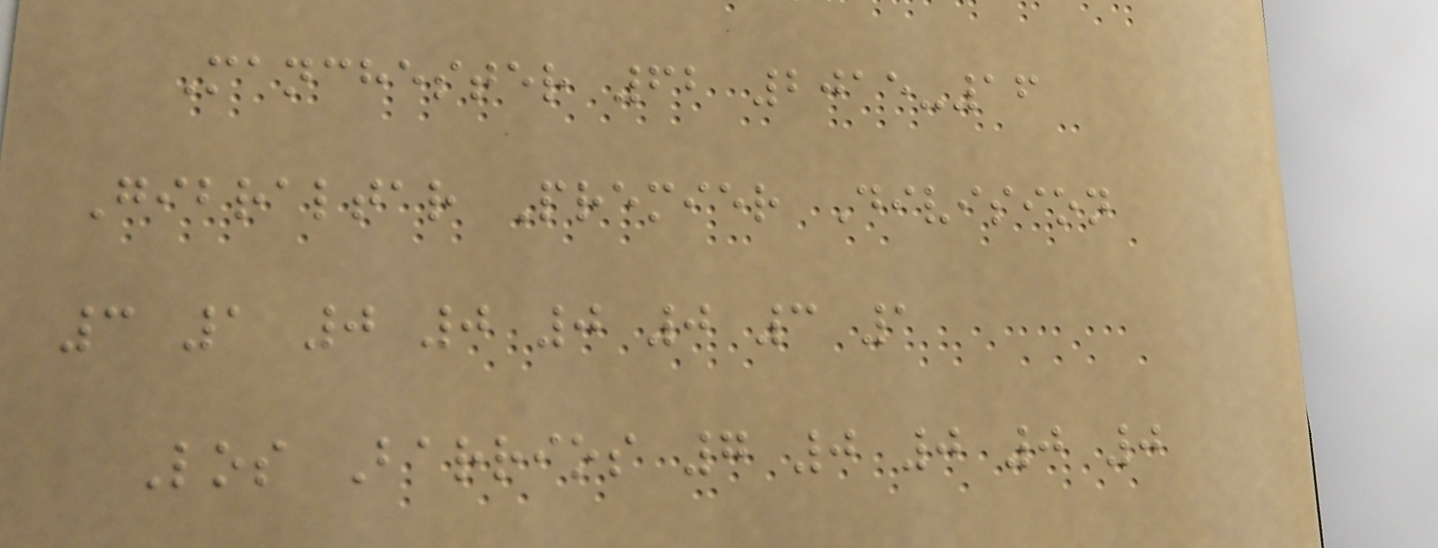Manchester 62 2015-16
Gibraltar Premier Division
3 1 0 0 0 0 3 1
Los Barrios 7 0 0 0 0
